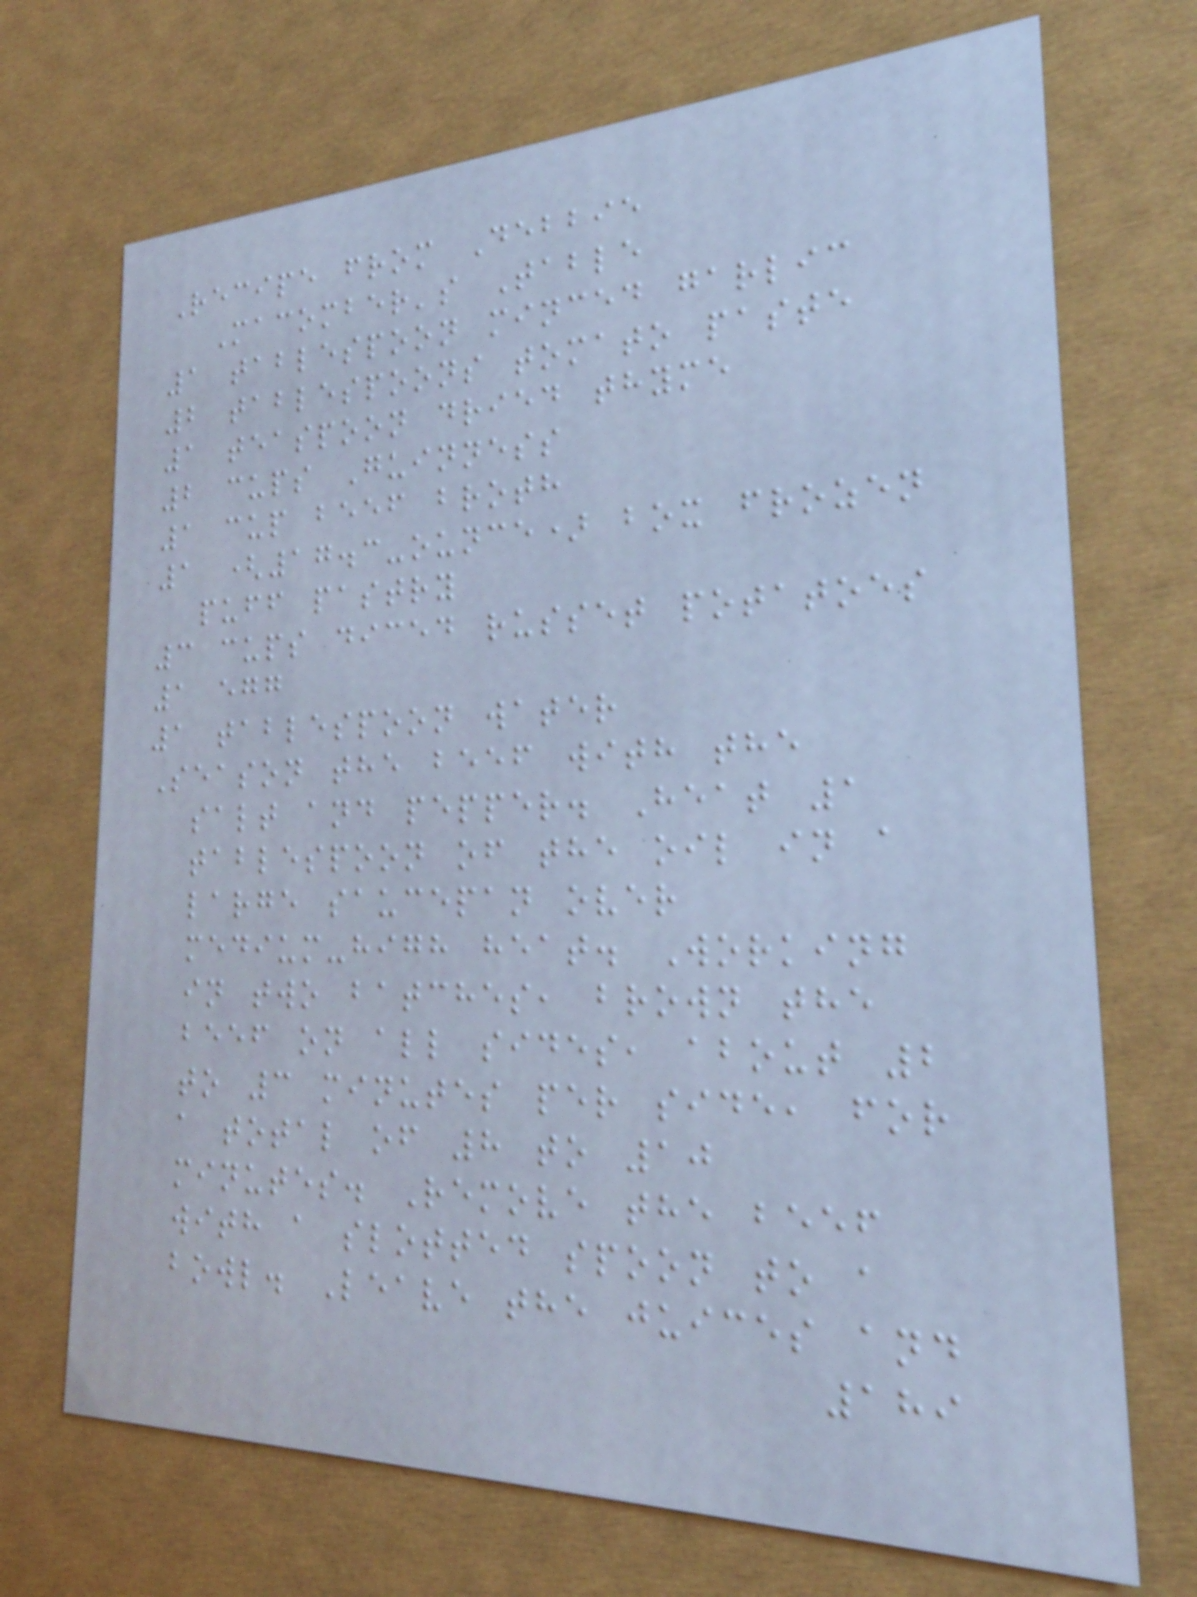Recipe from Debbie
Macomber's Table
1 tablespoon minced garlic
2 tablespoons tomato paste
1 teaspoon dried thyme
2 cups Guinness
1 cup beef broth
1 (17.3-ounce) box frozen
puff pastry
3 cups diced russet potatoes
1 egg
1 tablespoon water
Season the beef with the
salt and pepper. Heat 1
tablespoon of the oil in a
large saucepan over
medium-high heat. Working
in two batches, brown the
beef on all sides, about 2
to 3 minutes per side, for
a total of 8 to 10
minutes. Remove the beef
with a slotted spoon to a
bowl. Leave the juices and
189
